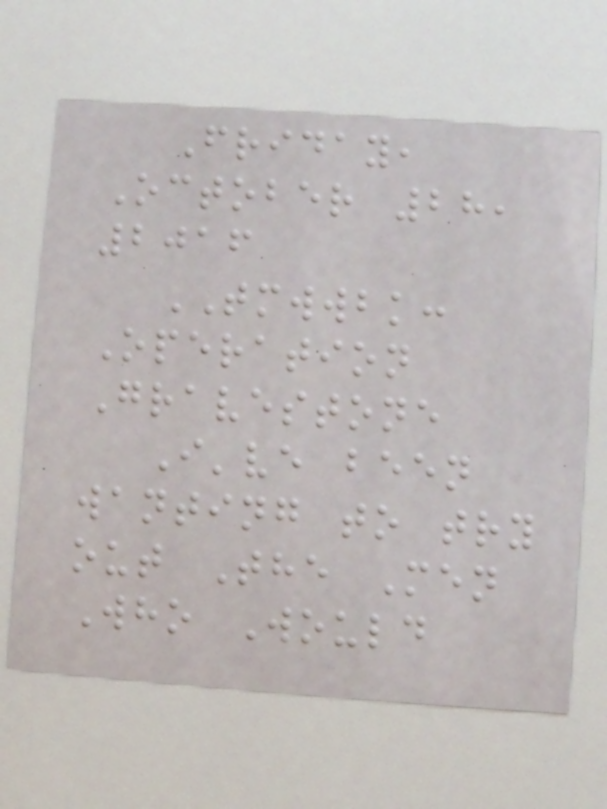Friday,
October 28,
2016
TMWWBK:
Operation
Gravestone
I've been
wanting to try
out The Men
Who Would
